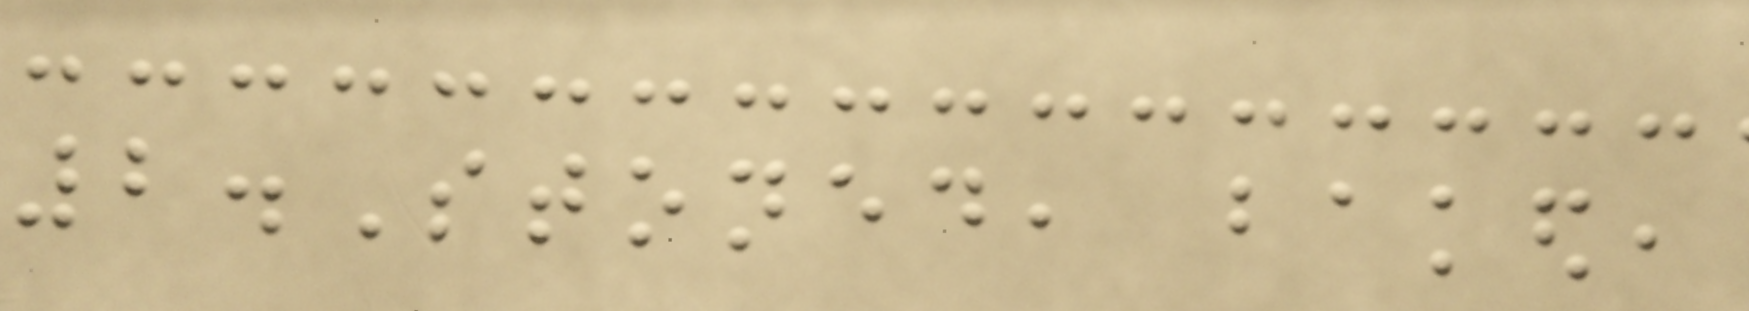2.Stoned, baked,
